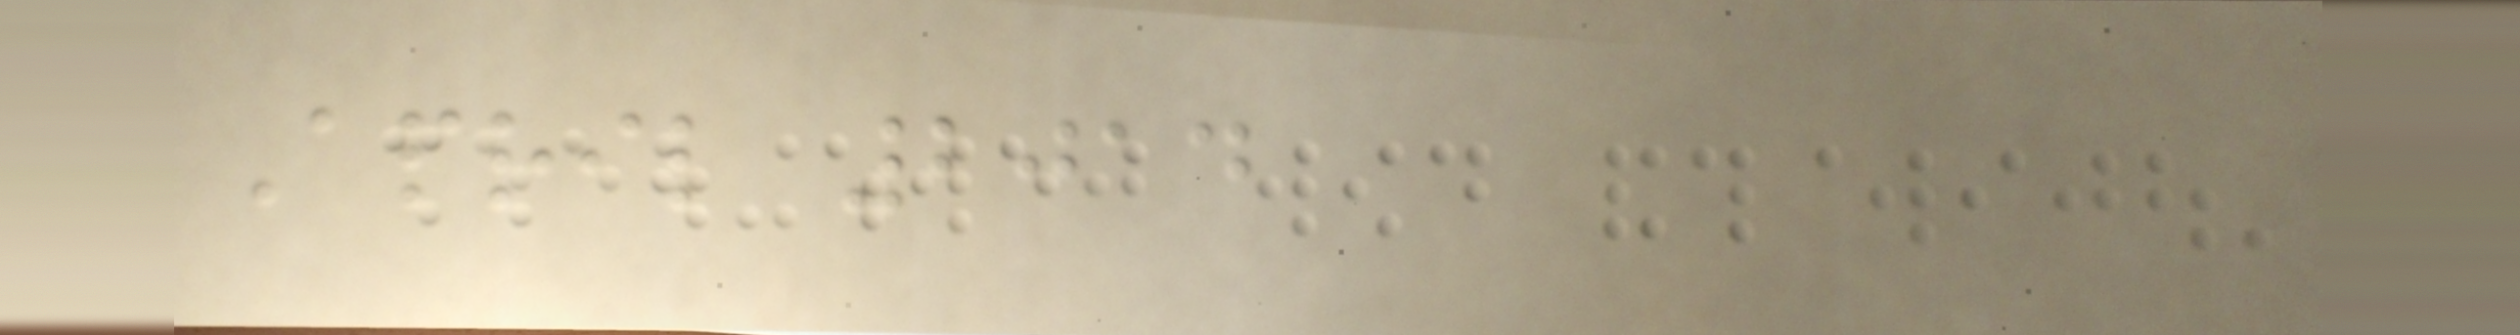April 2014
